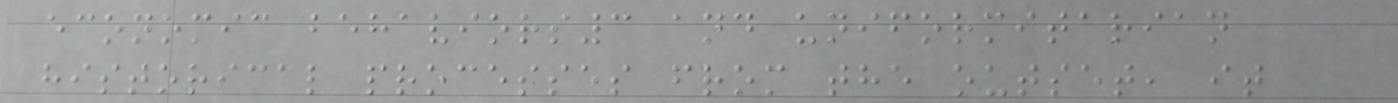economic behaviors3 and uniformitarian
historical processes from the outset, it
